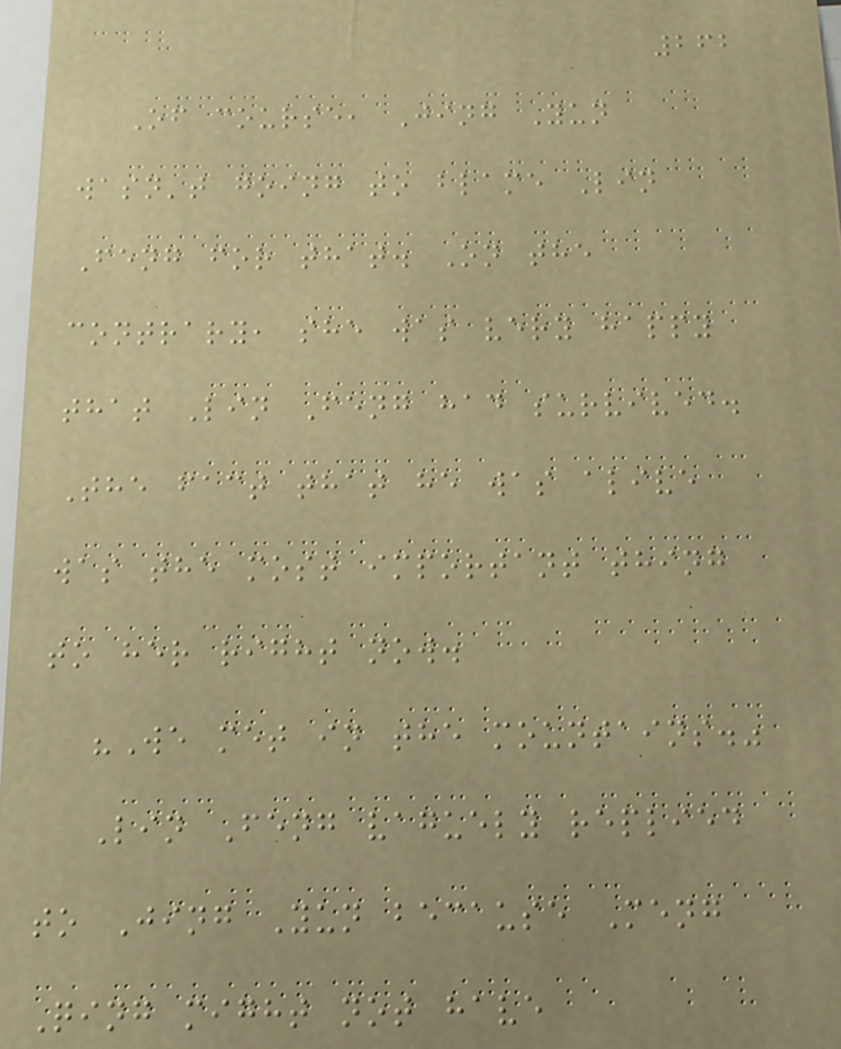262
Of course, Jing Yun
wasn't going to blame Lin
Feng for that. On the
contrary, she was very happy
that Lin Feng had survived.
The fact that he was alive
was the most important thing
to her right now.
"We met in the mountains."
Lin Feng vaguely replied
to Jing Yun because Meng
Qing might not have
